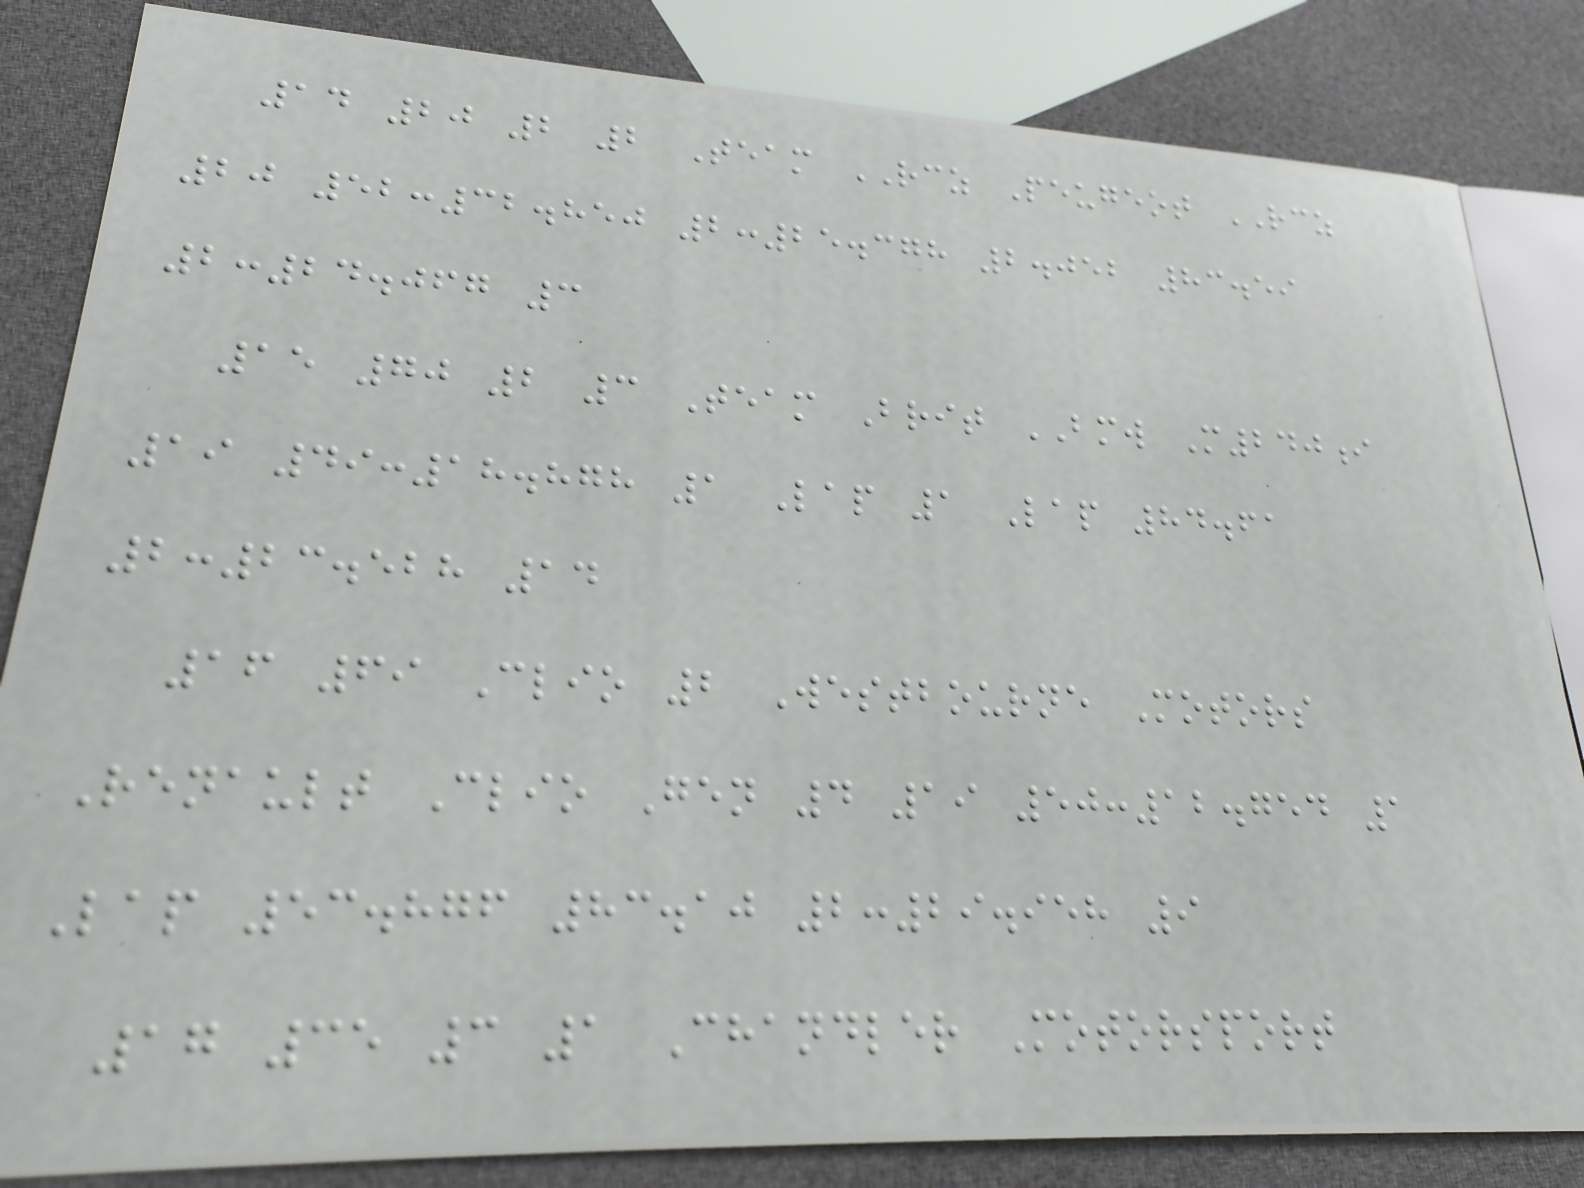14 20 2 2 Team RCZ Peugeot RCZ
20 52:32.850 2:25.378 2.052 83.59
2:24.067 3
15 70 2 3 Team Brit BMW M240i
19 49:18.878 1 Lap 1 Lap 84.61
2:23.528 14
16 69 Clio 2 Westbourne Motors
Renault Clio Gen 4 19 50:12.754 1
Lap 53.876 83.10 2:29.958 9
17 35 3 1 Chandler Motorsport
